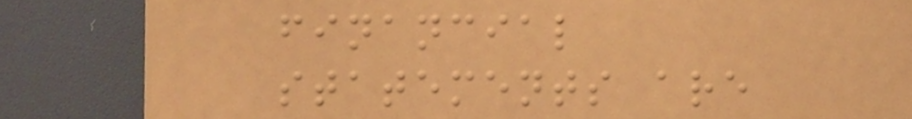financial
statements are
